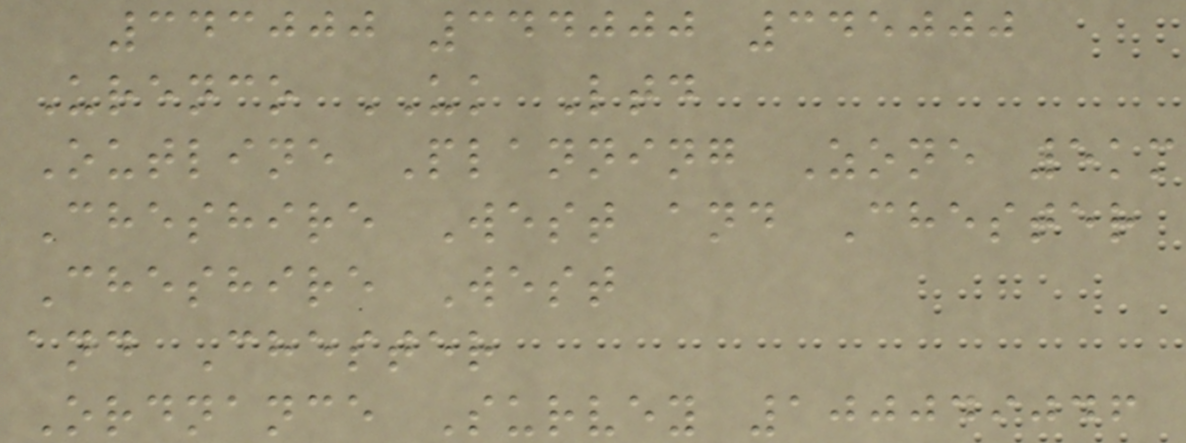343000 344000 345000
Urenco UK Ltd
Outline Planning Zone 5km
Cheshire West and Chester
Cheshire West
and Chester
Ordnance Survey 100049046
